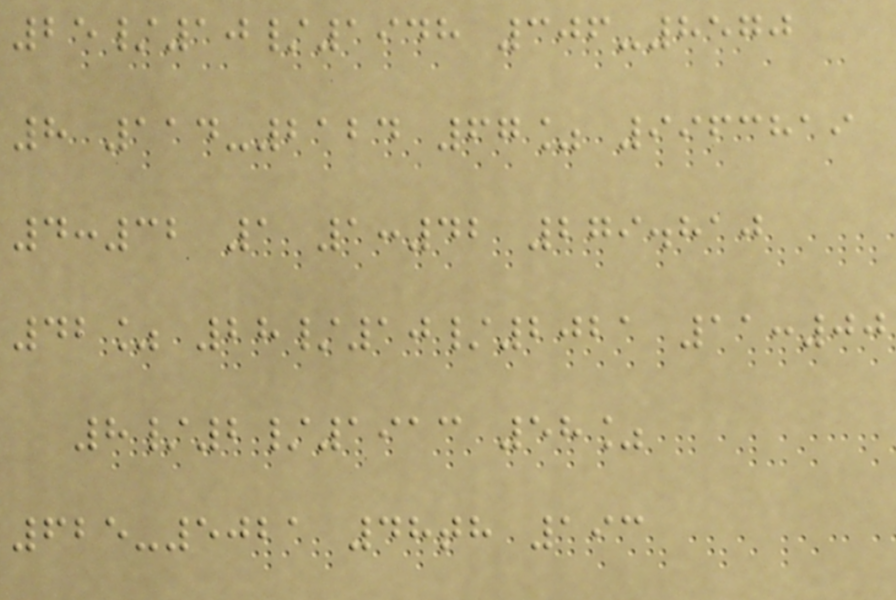25/10/1948 306-8570
8 114-2124 67% 9963819
4:32 1 1:42 279.810
42% 28/10/2021 11:00
8/2/1913 58%
625-5021 48th 193
